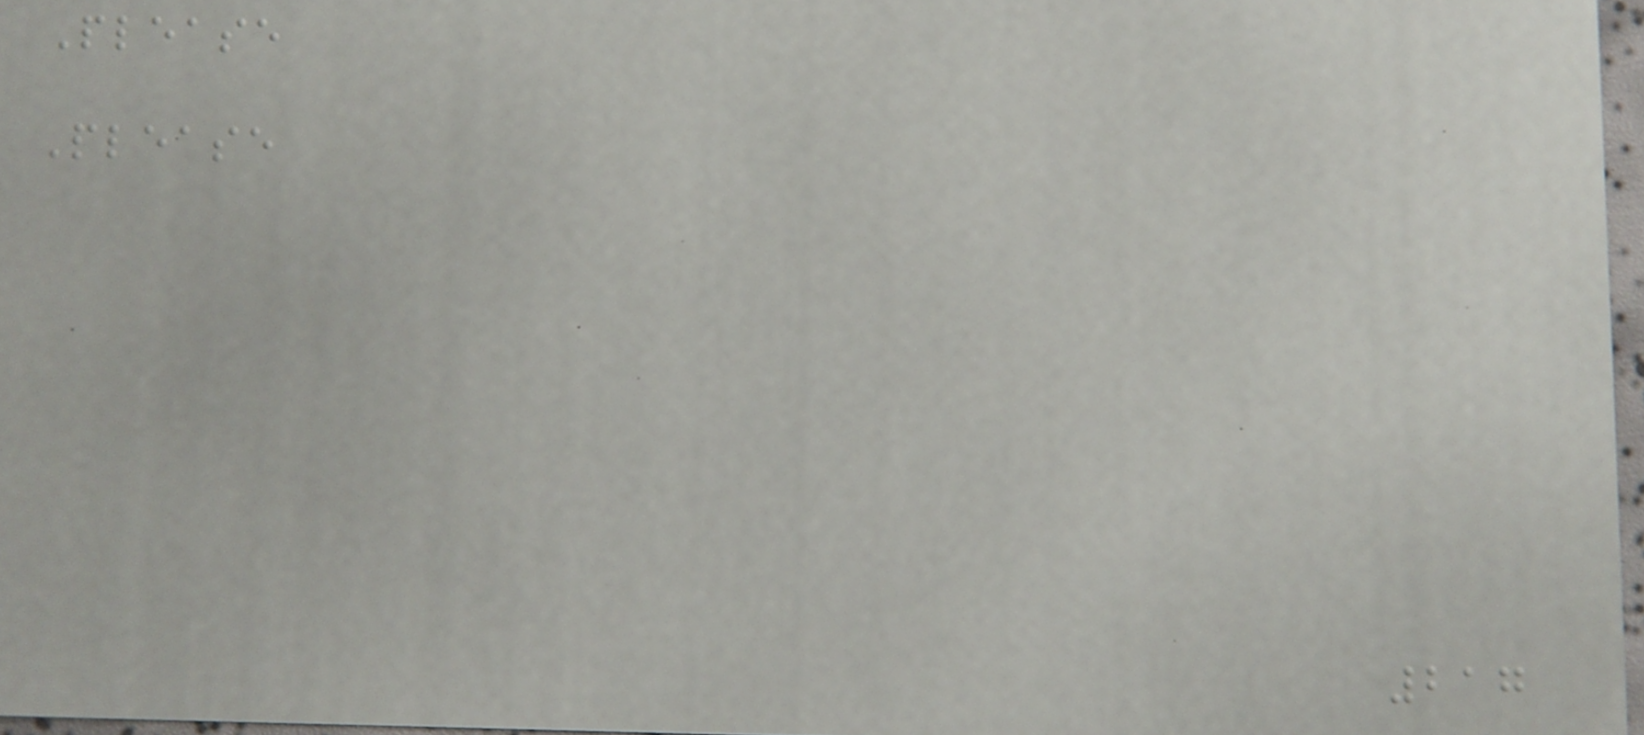Please
Please
217
